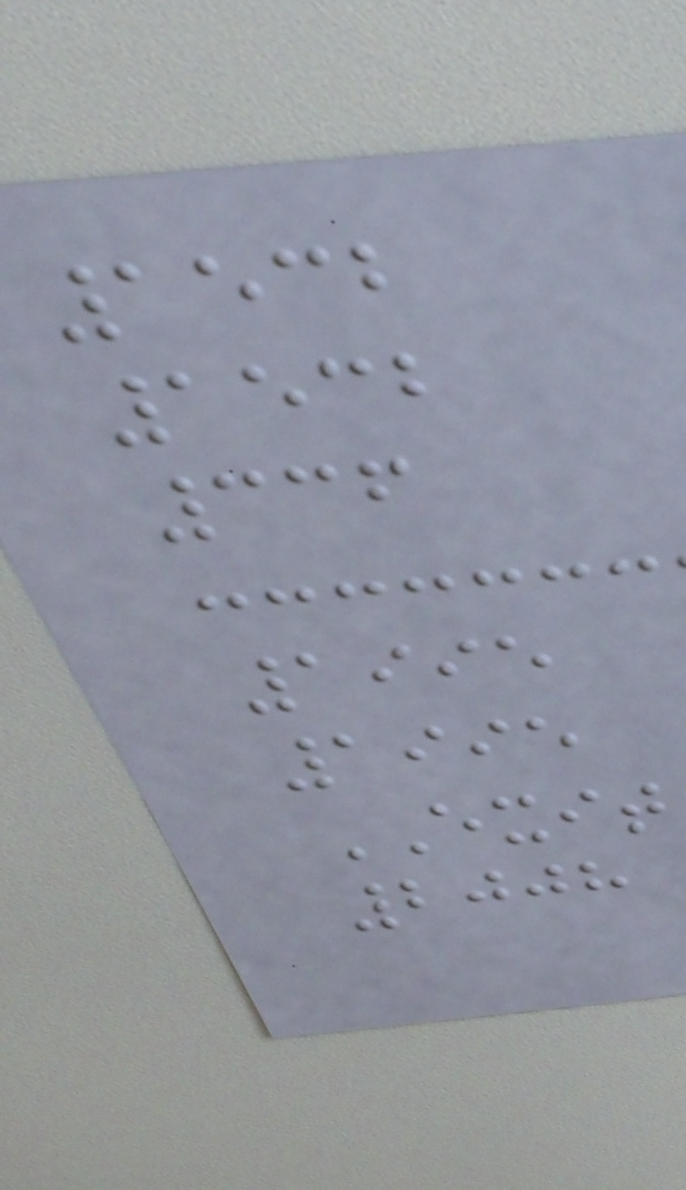1532
1532
336
1995
1995
EXIT
2008
